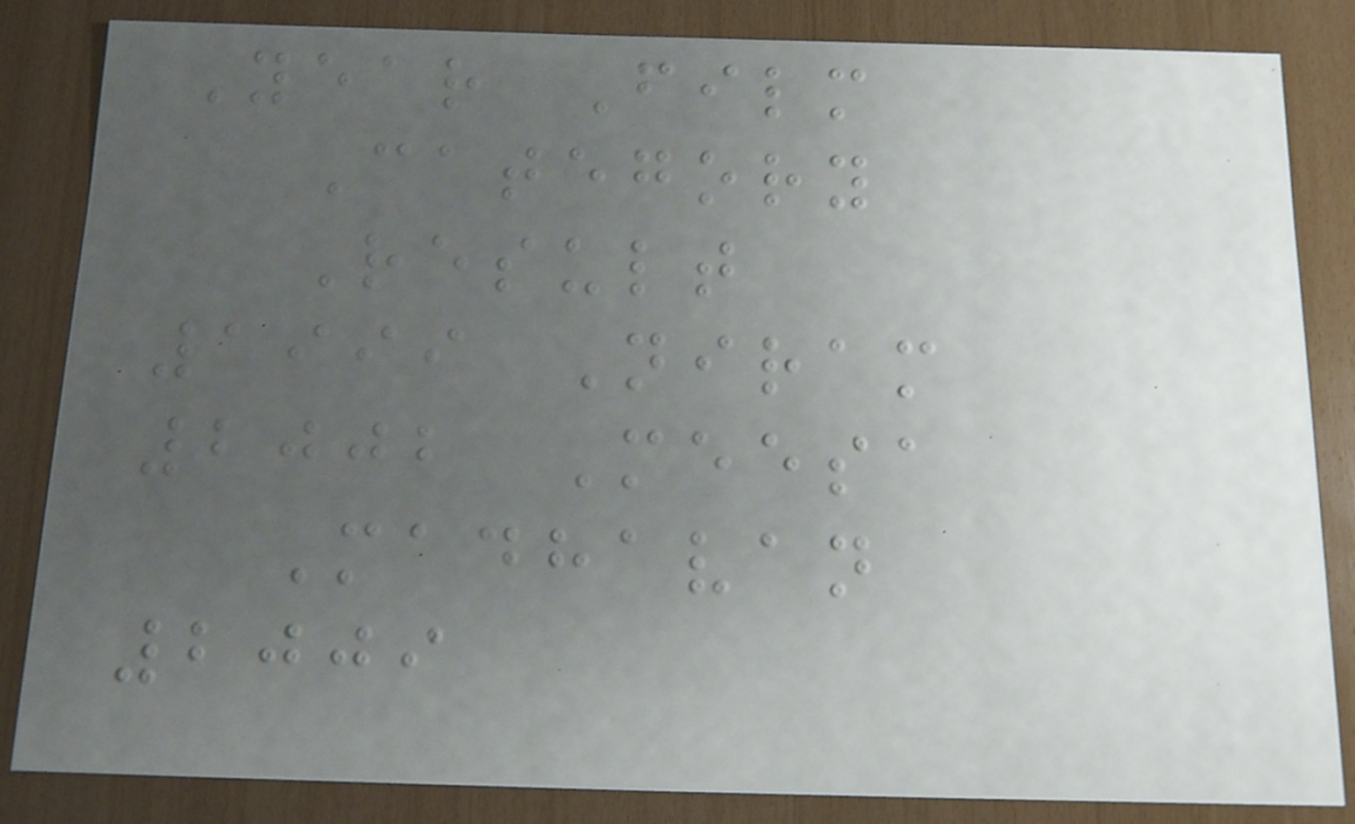Year Film
Category
Result
1999 Niram
2002 Meesa
Madhavan
2009
